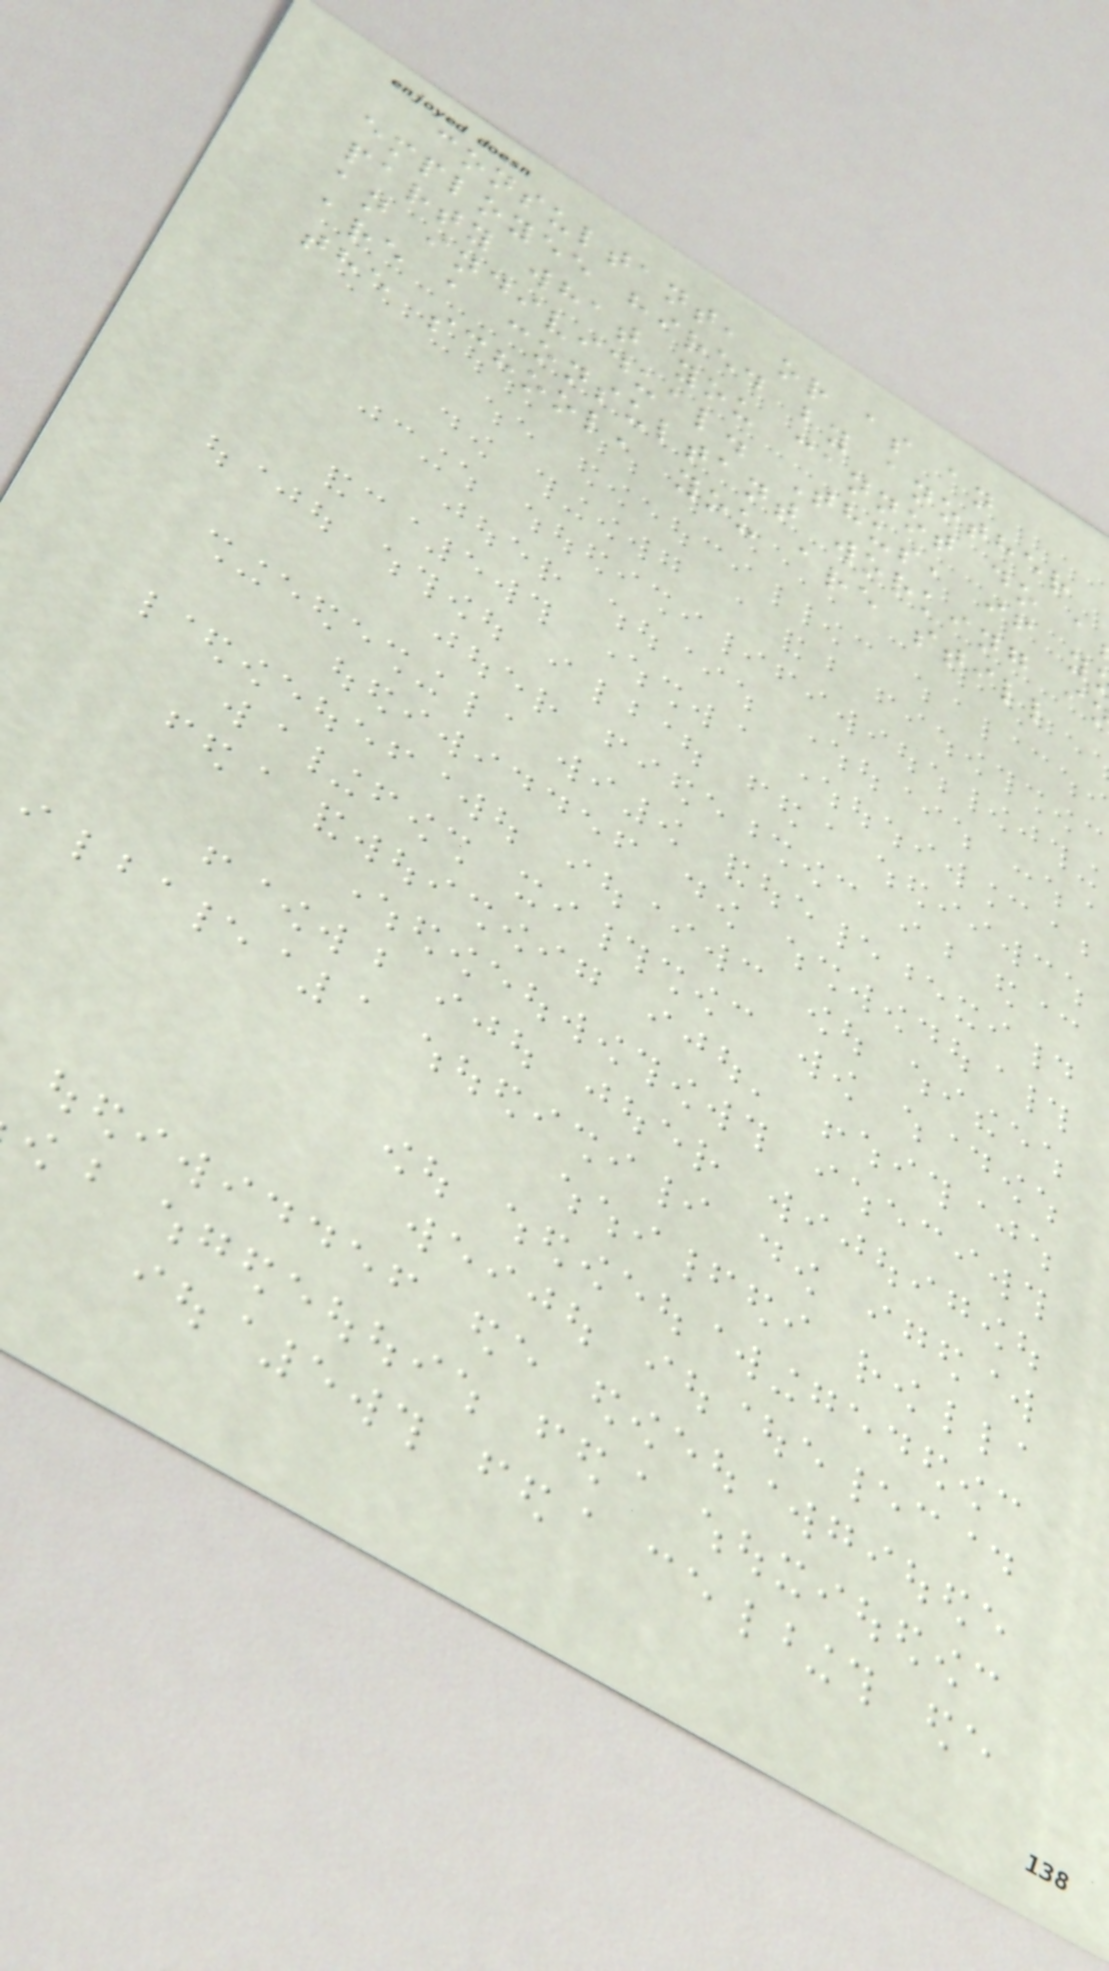consultant, or as an
employee hired by another
party what you cannot do a
an individual. Thus, if y
are a consultant working i
the school, you are still
